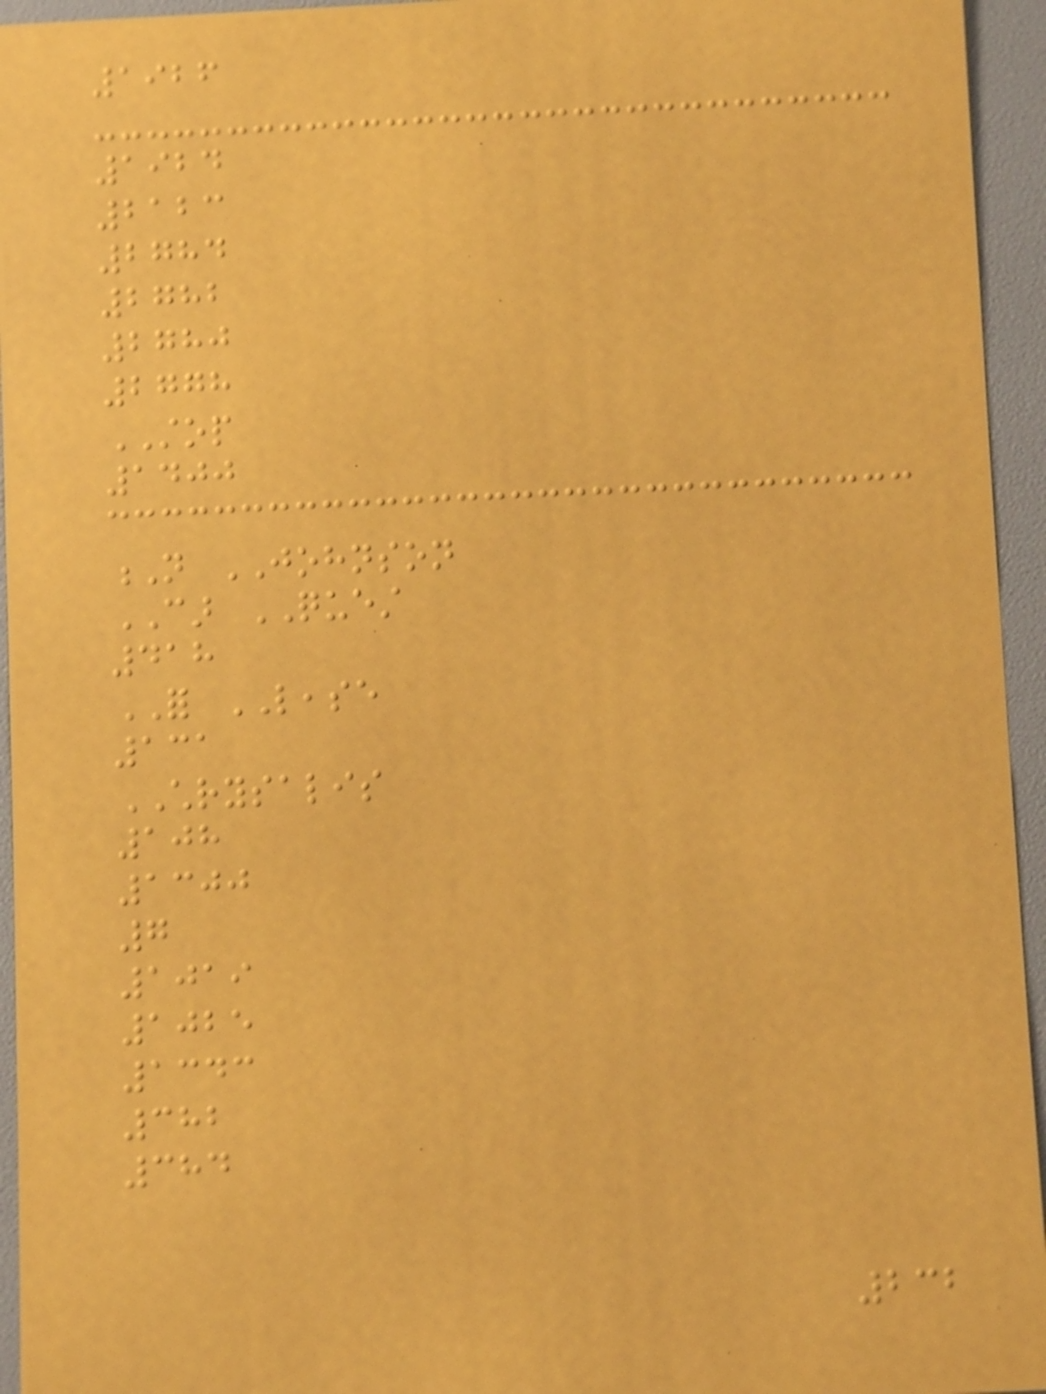1926
1924
2123
2784
2782
2780
2778
STOP
1400
N JOHNSON
CAR QUEST
418
FOR LEASE
131
CHRYSALIS
108
1300
7
1019
1025
1343
382
384
232
